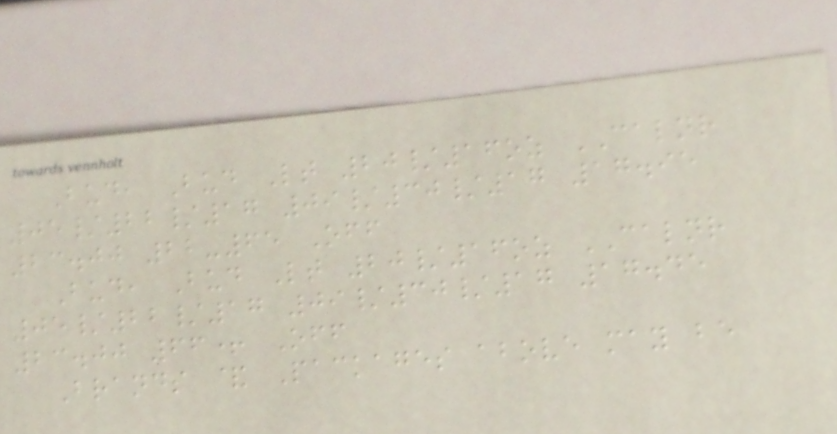Bud, Bud Lt 20/16oz CALNR
05/22/17 09/30/17 17.95
23.00 22-65 Off
Bud, Bud Lt 20/16oz CALNR
05/22/17 09/30/17 17.45
23.00 66+ Off
Brands & Packages above may be
